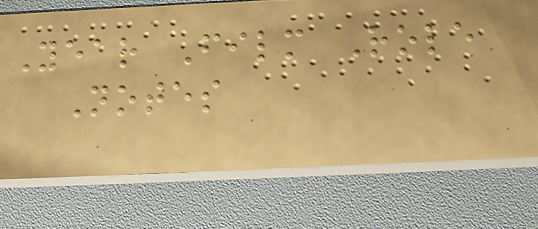Year Film Role
Notes
